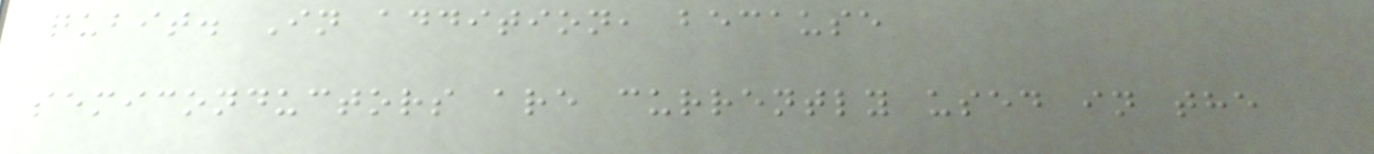qubit. In addition, because
semiconductors are currently used in the
